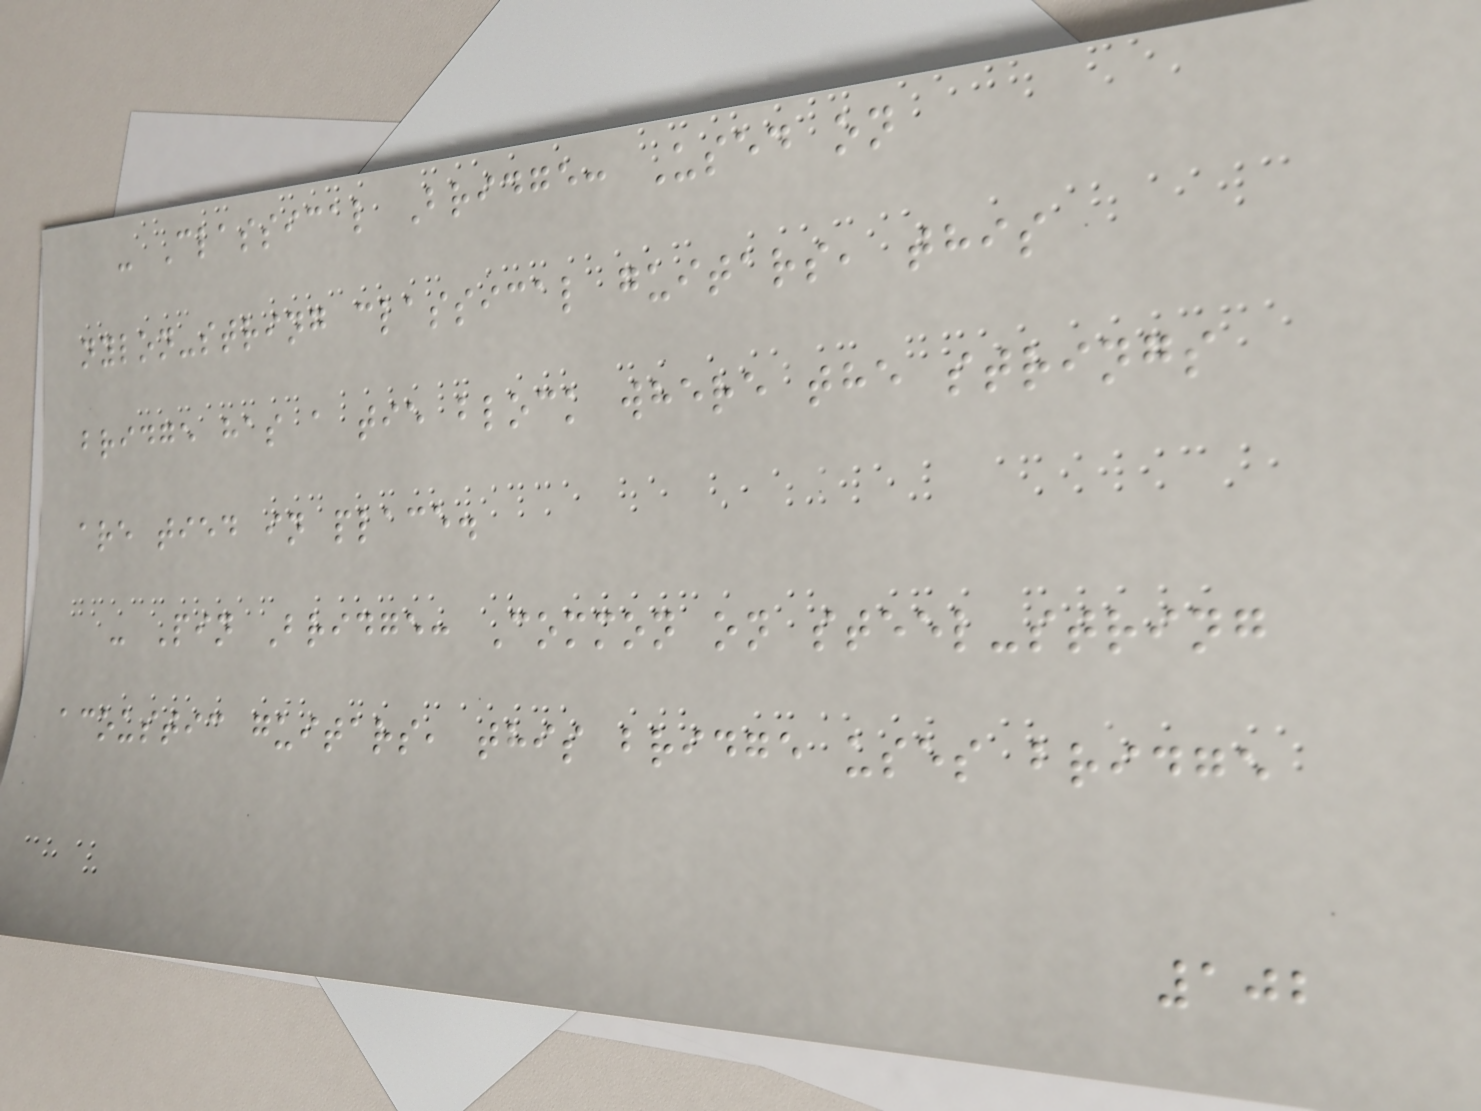- Classical Bridge: Used on
nylon-string classical guitars, this
bridge has a tie block where the strings
are tied in place.
- Pin Bridge: Common on steel-string
acoustic guitars, this bridge uses bridge
102
